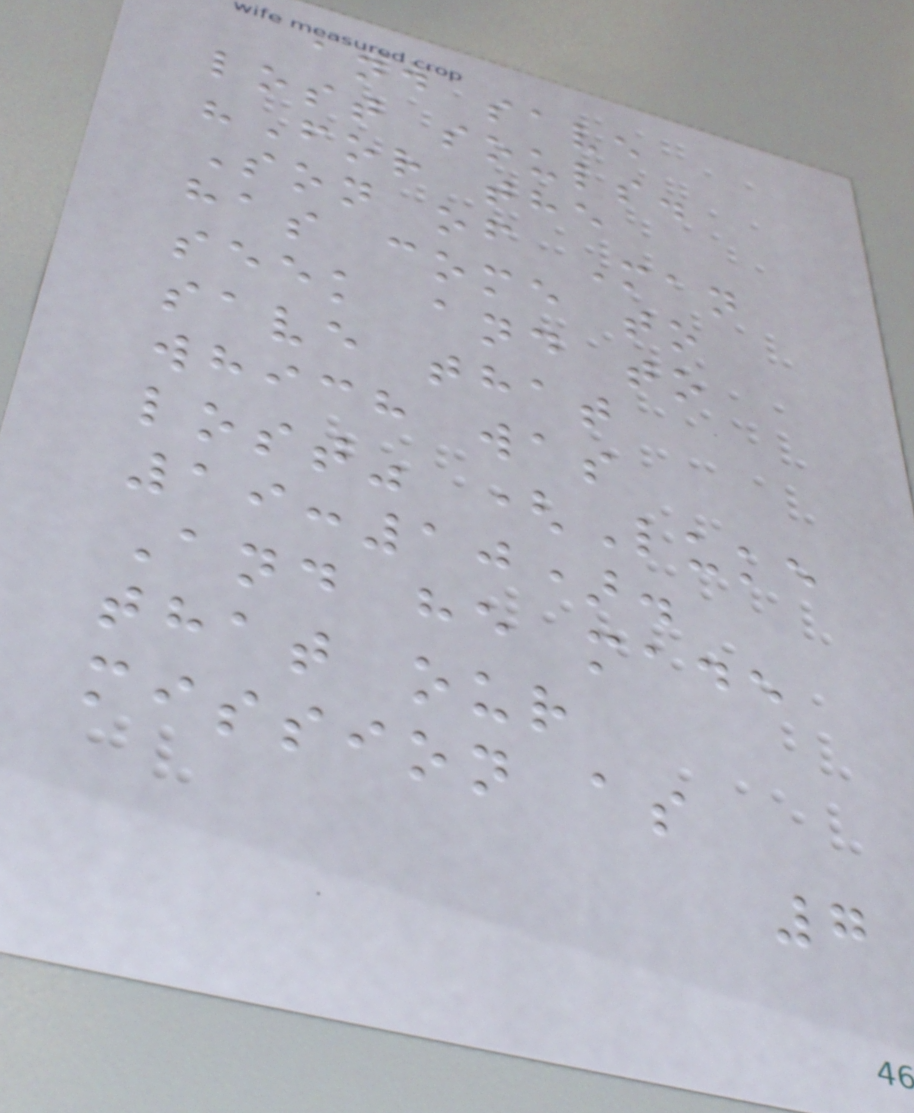and save
lost souls.
"For the
Son of Man
has come to
seek and to
save that
which was
lost" (Luke
19:10).
And he made
that our
mission as
7
